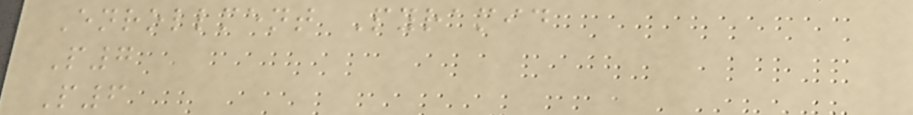Enrollment Pyramid
P7
P6
